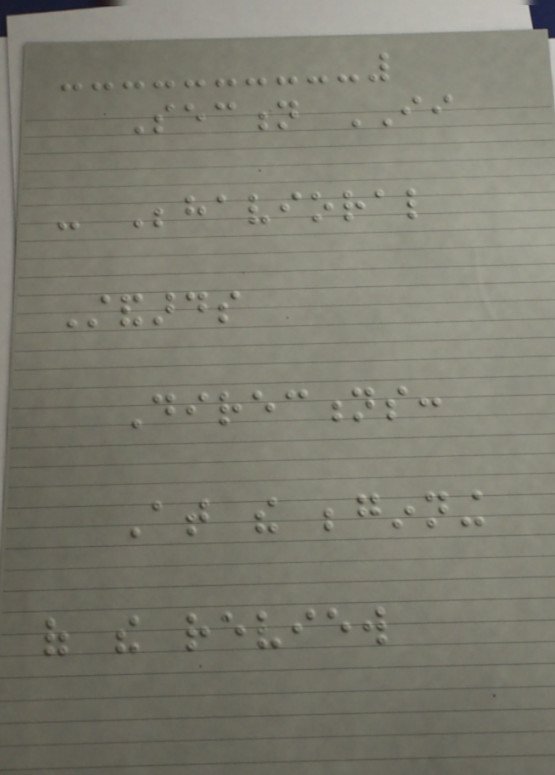Section II
- Behavioral
Standards
Directions:
At the beginning
of the review
